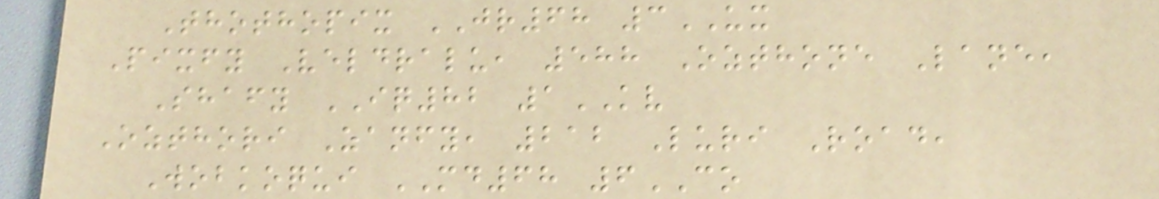Thothopix JR68 3UX
Pixfy Veldralu, 588 Ozthone Lane,
Shafy IQ82 1KV
Ozthori Zanfy, 212 Luri Road,
Wobkoqui MD68 6CO
